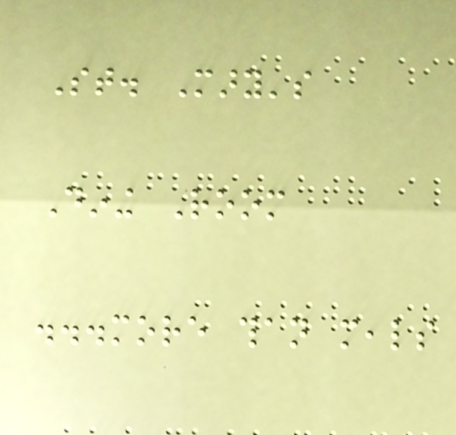St. Mary's
Dining Room
...more than meals
